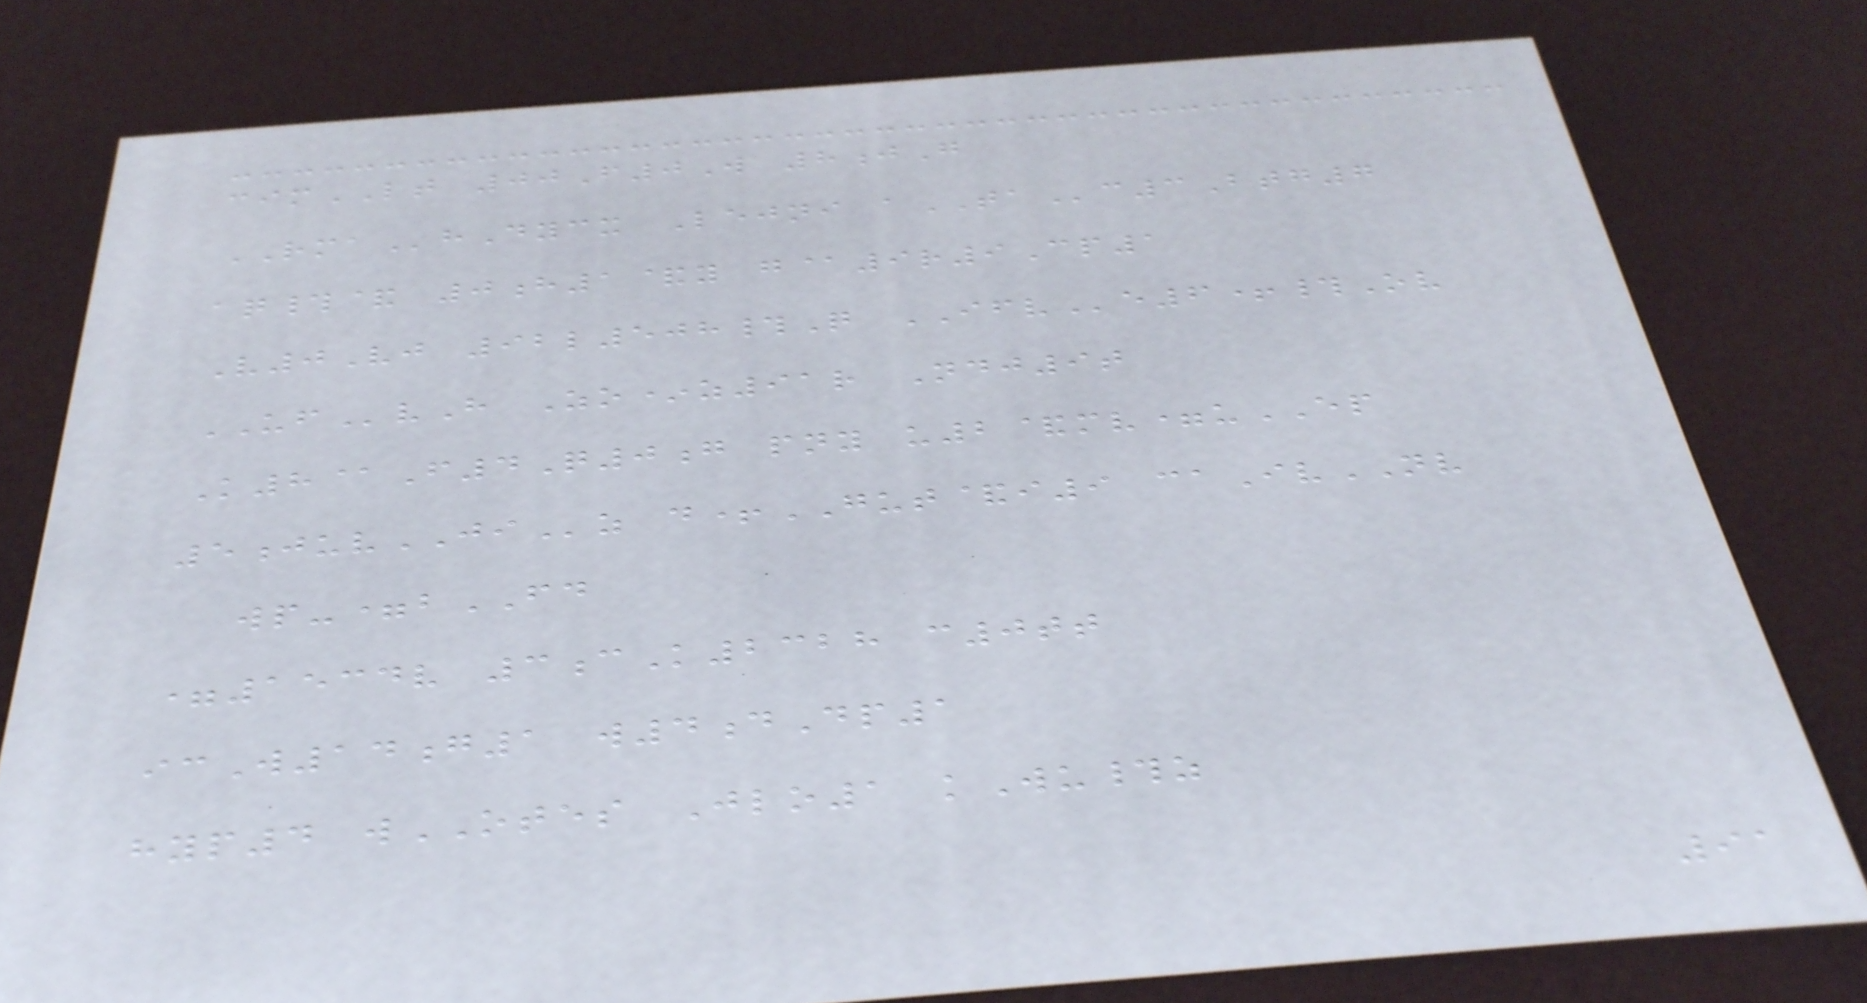cimLT 00F0W 8jG
RMAhDycx Lejni aTAc3Btg7
aq#& 0h1&y g@9r9Cp1
V0Vj 92l508#Q IFVe6+#Ov
UFvH Zo*z91r Ndj9t
K8@F4Q0g pny u2&mv=uEP
5juvJIz d+GUT&i9 caIvNV
wp-=bFD
=1534v 3cK2328 c0tt
icW14g1 w4dDp1
hyp4 wOTES Jlo1 kWu#z
91
